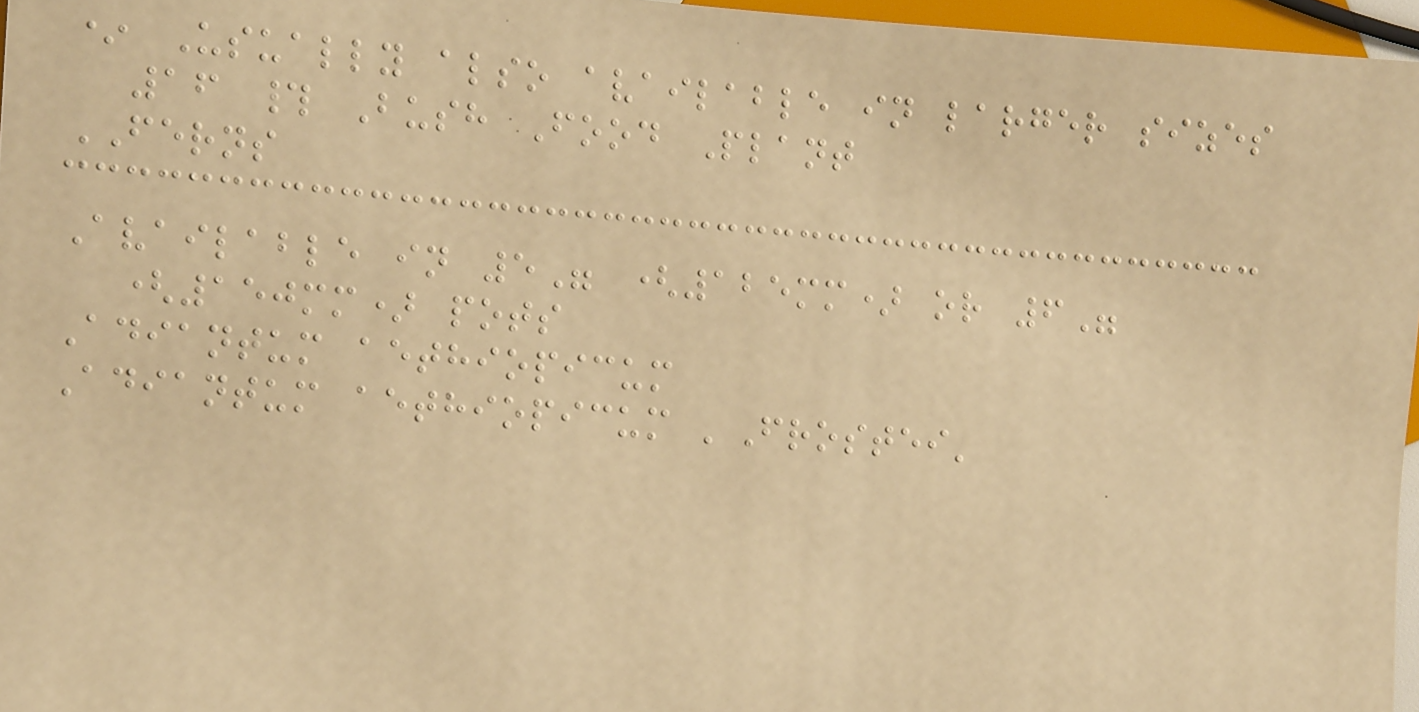* Usually also available in larger sizes
16 # Bush Food Plant
FERNS
Available in 5" (125mm) or 6"
(150mm) pots
Adiantum aethiopicum
Adiantum aethiopicum 'Frostei'
